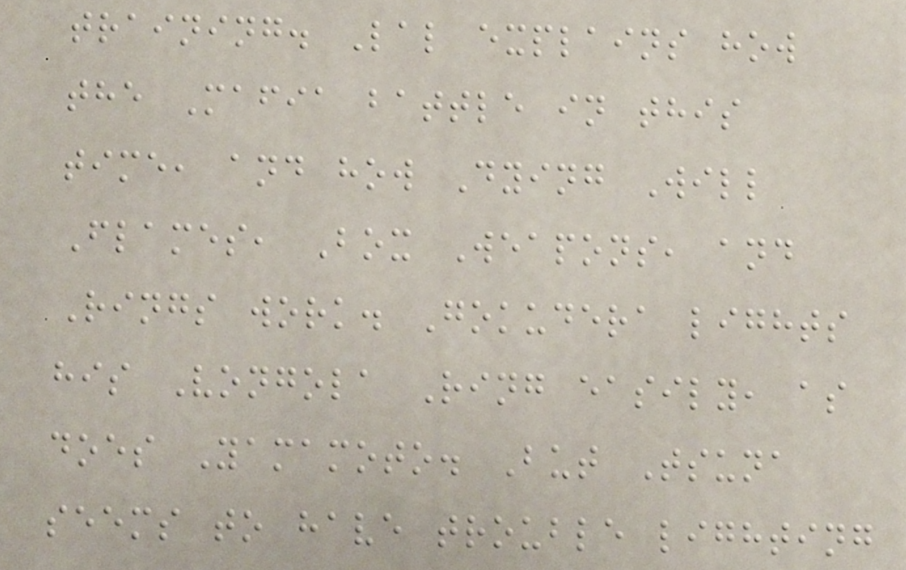training. Lal explains how
the Mafia battle in this
time, and how Dying Will
Flames, Box Weapons, and
Rings work. Gokudera lights
his Vongola Ring easily, as
does Yamamoto. But Tsuna
seems to have trouble lighting
